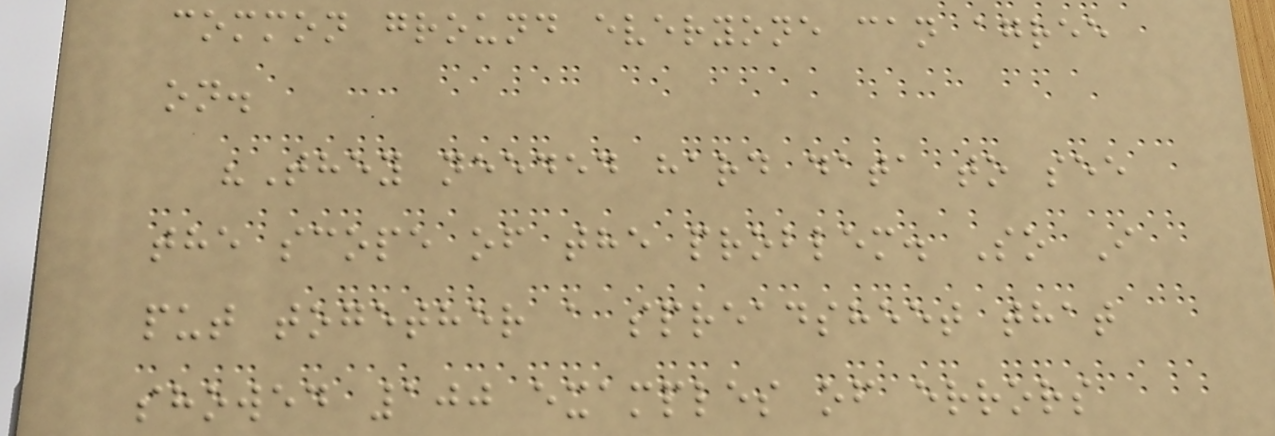common ground everyone can agree
on.
"They needed hard data to see
the scope of the problem. So I
put together a spreadsheet that
showed 100 examples of errors
